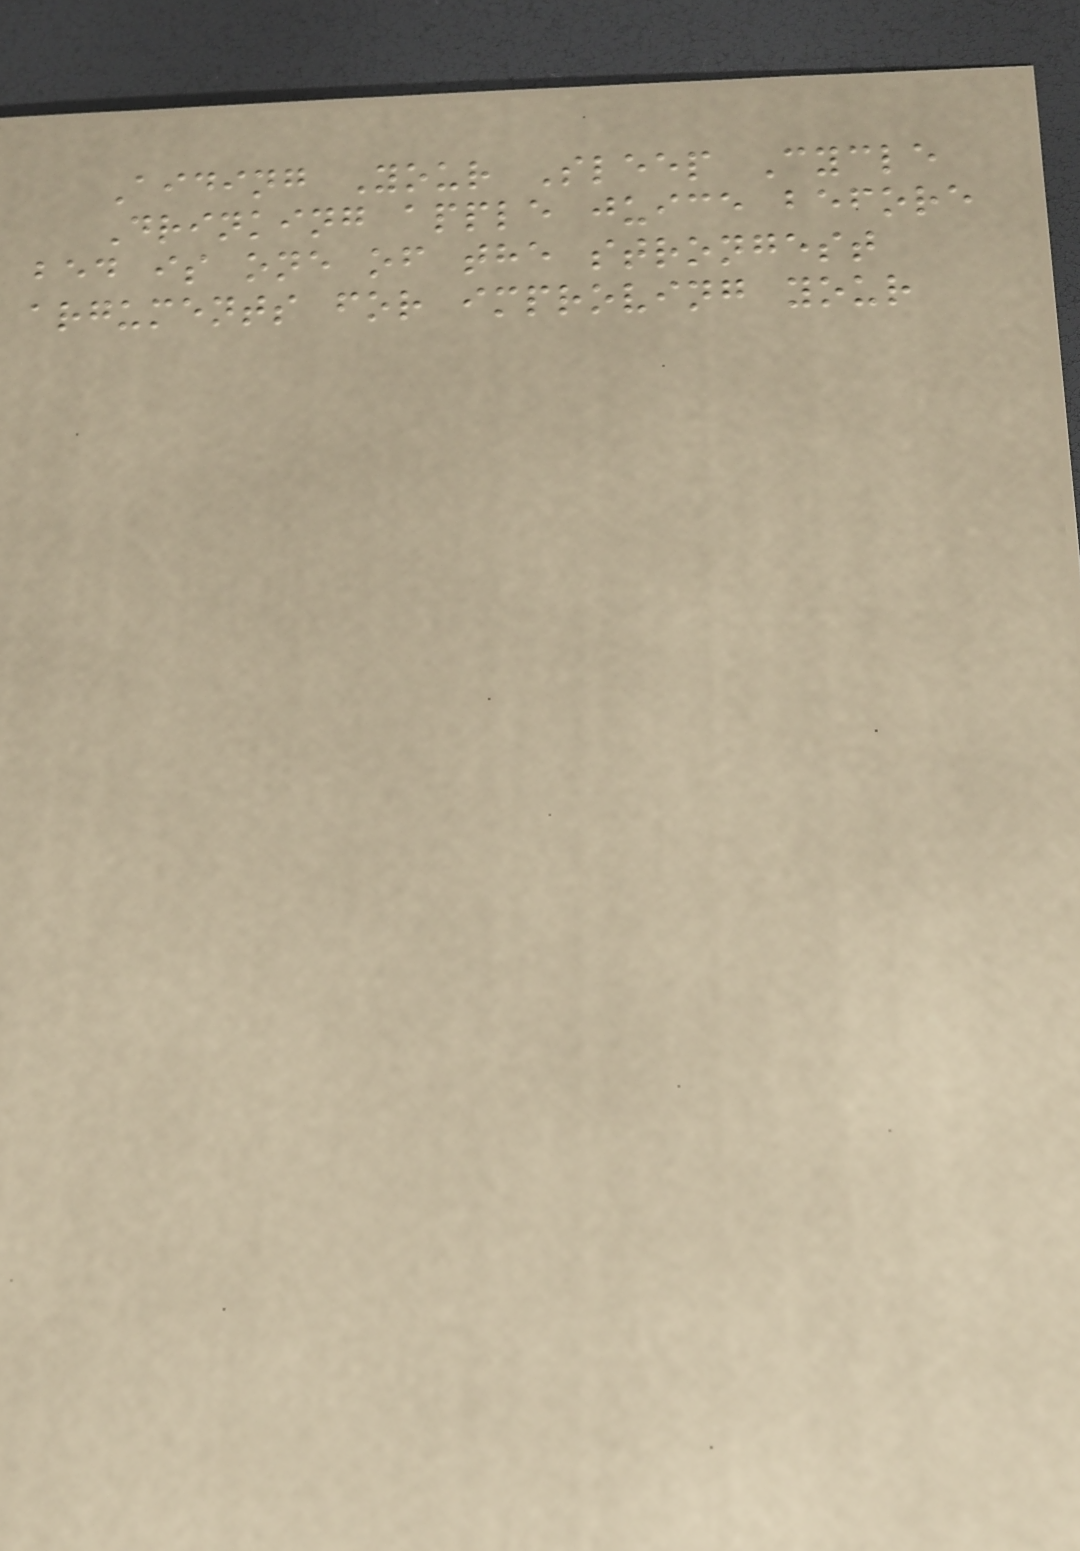Aiding Your Sleep Cycle
Drinking apple juice before
bed is one of the strongest
arguments for improving your
